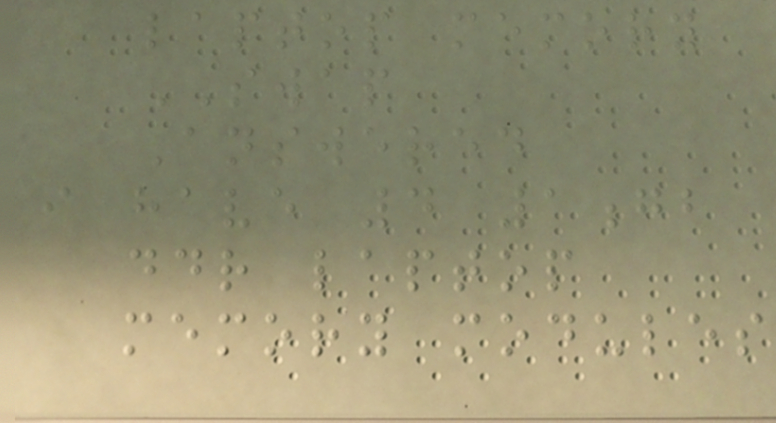laptop memory
SWAP
Answered
i have 4 1gb
ddr laptop
memory modules
